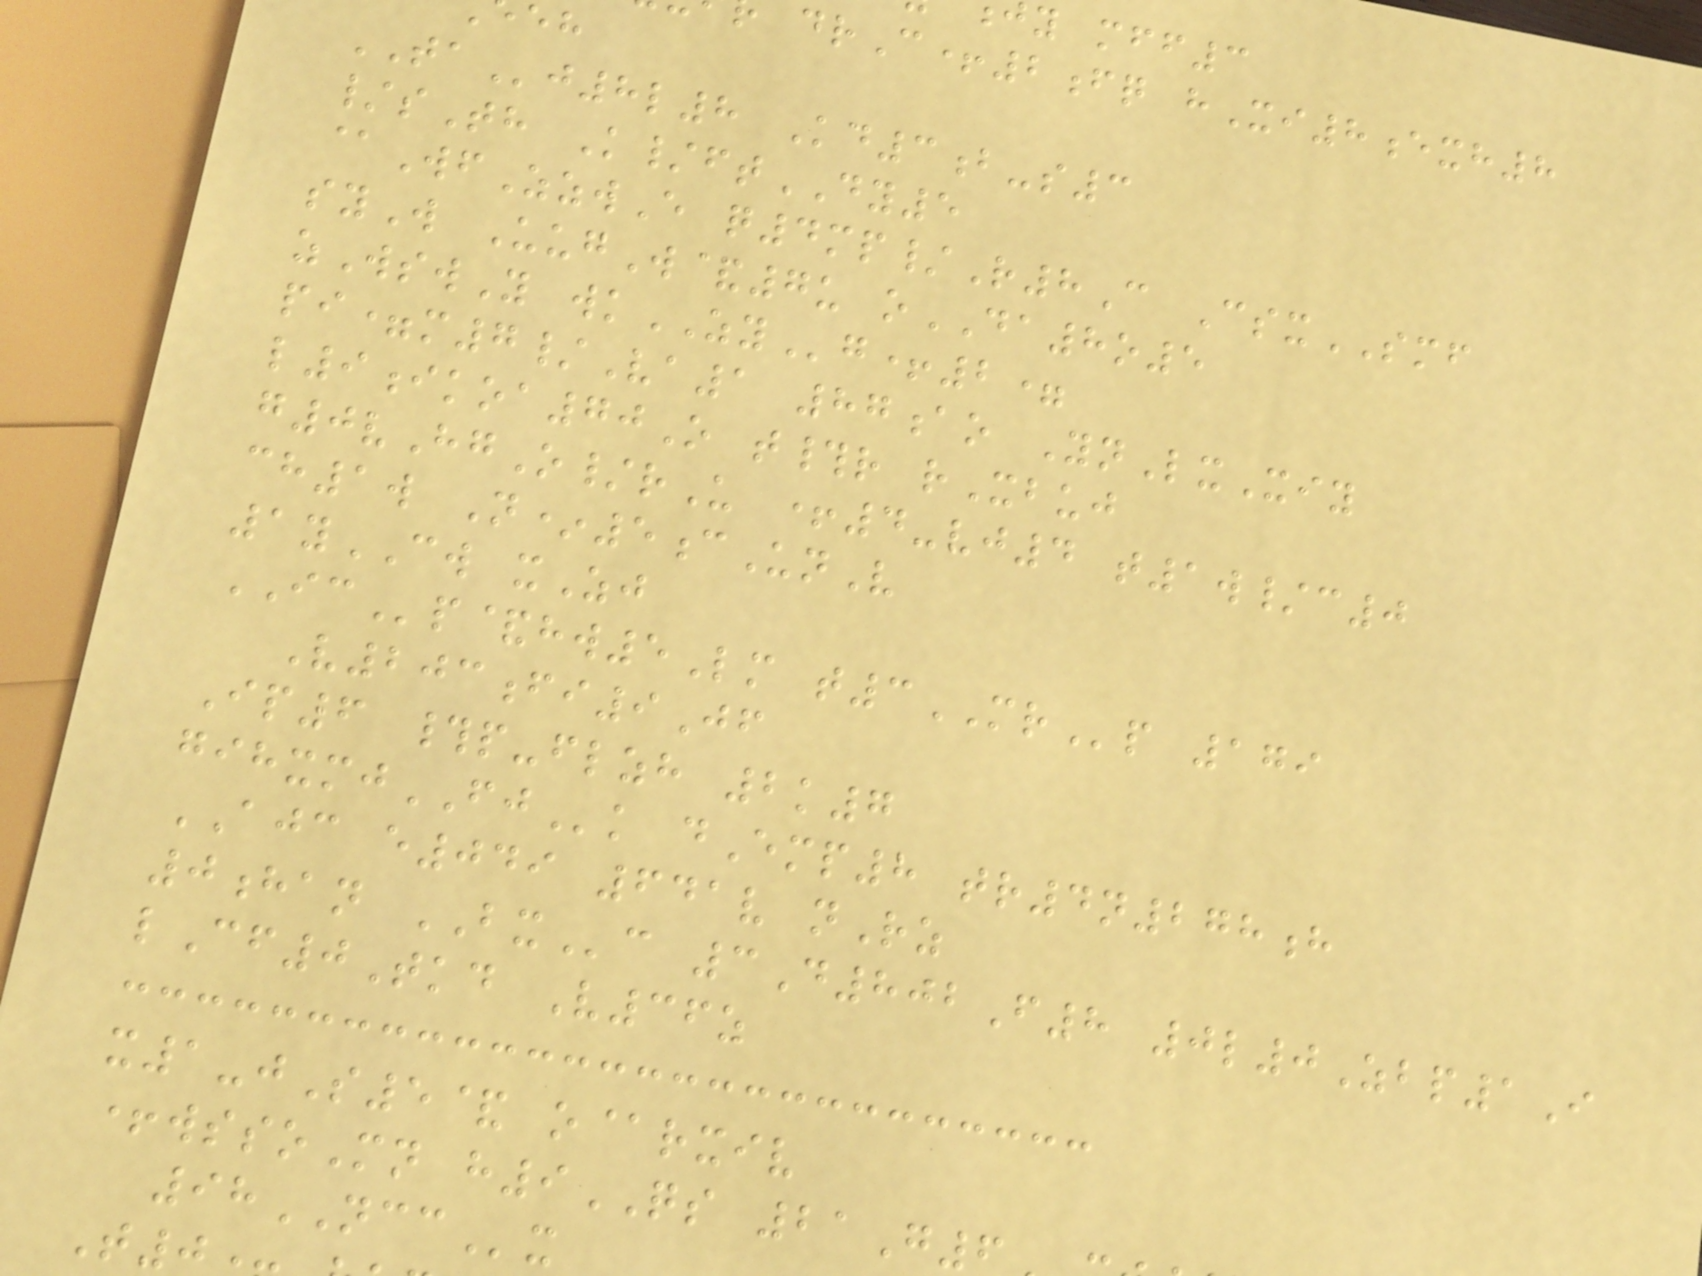y mff3
drC+2fq hXi8exh8
TAj8l8 Kd3b-s3
/sTh K/ftDY5
@WfZzwE q4mp/R8C CsxSMF
syW UugW&7u oDA8o5
zWswY wkZYg+2=
pi=m7/Va1 87ao YnLxXiy
l9ikoa70O t#r rXbuj
g0vHgO/rU +4-vj4 t1w/c0
ch1w N*5cUnV
1yCW xZj
ICp&hw5Lm t3MRp 179
V203fi9Jf
Ip6 #p-flzh 2k7
gihxmjFJk dEmp8 tr4n278h
AJC e049 641v nRz
0han BXc 3D802F8 0l0Zbp1I
lCf0Tkd V36z
x1-jS5& o@rxiv
+wssoMn h9QS 21G
98NCCx
